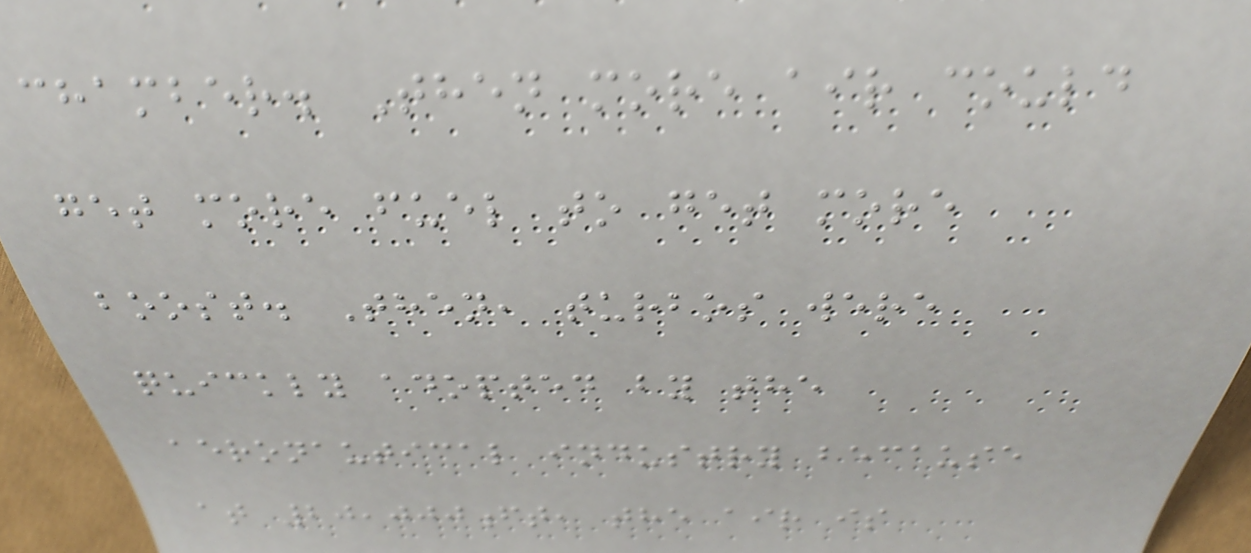chamber. Then more air could
get more fuel to get more
boost. Then, turbos were
quickly adopted by the
aeronautical industry because
at 20,000ft, the air is
